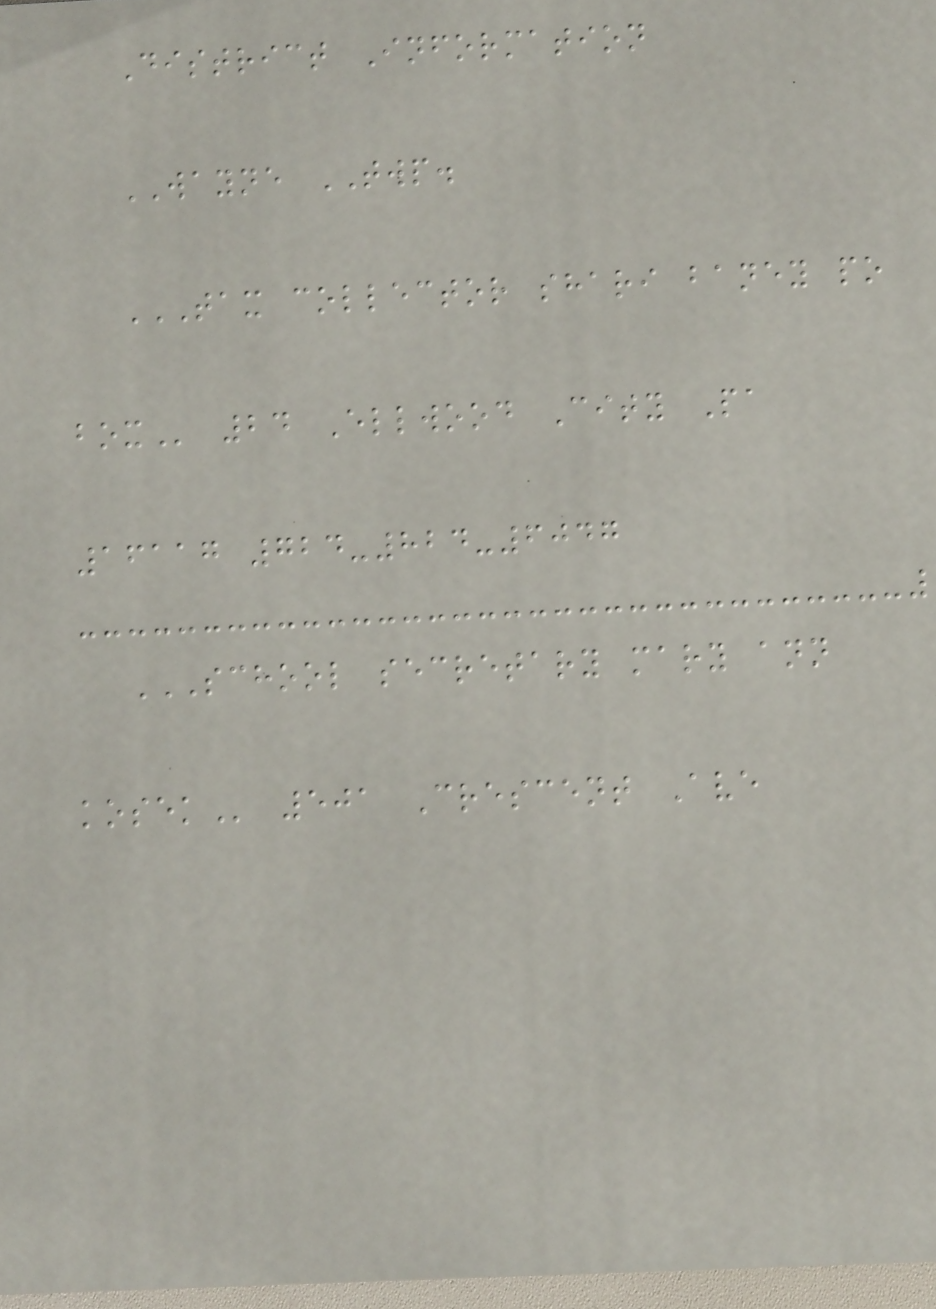District Information
WAYNE TWP.
TAX COLLECTOR SHARI BANEY PO
BOX 24 Ellwood City Pa
16117 724-824-6047
SCHOOL SECRETARY MARY ANN
KOSEK 501 Crescent Ave
